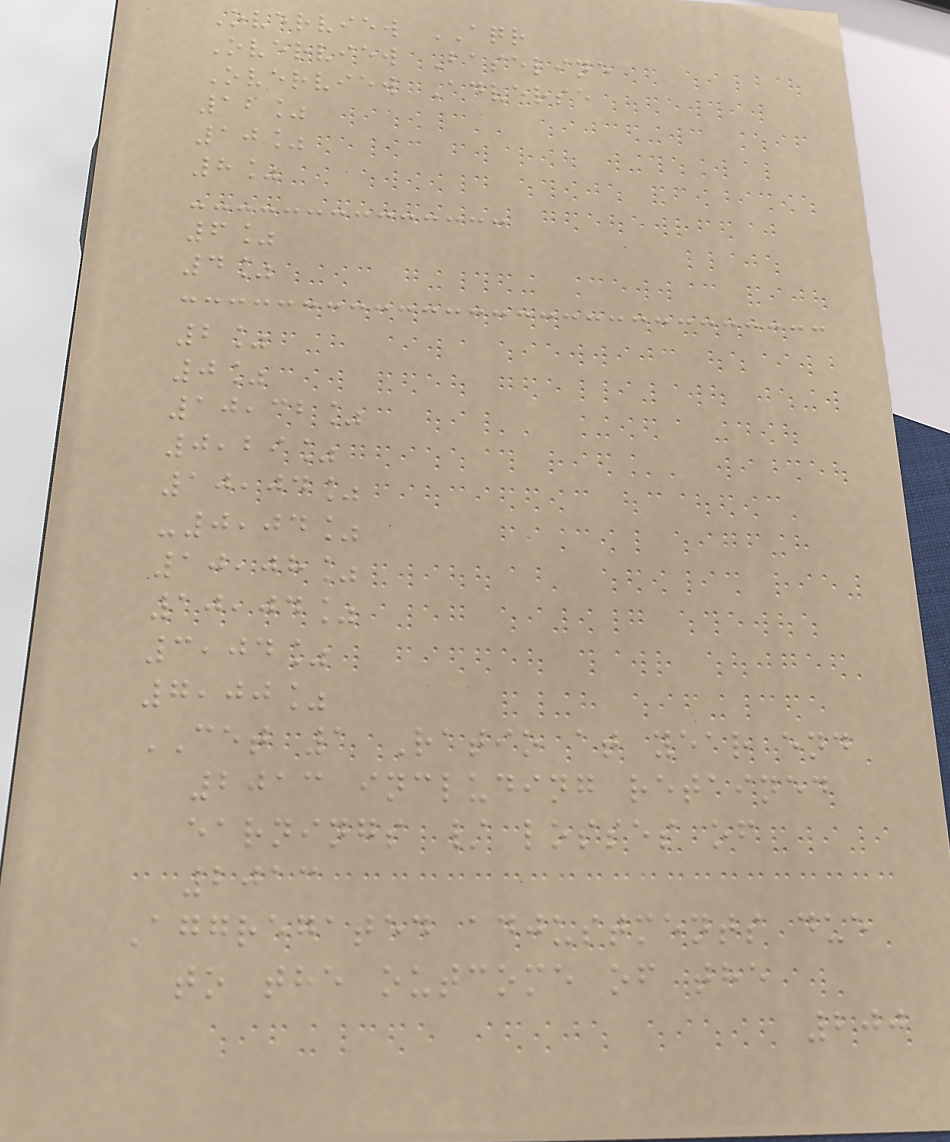Overview AQR
Overview Baseline
Overview Adverse
12%
10%
8%
6%
4%
2%
0%
10,32%
0,29%
10,04%
-0,04%
10,08%
10,04%
3,04%
7,00%
CET 1 Ratio at year end
2013 including retained
earnings / losses of
2013
Aggregated adjustments due
to the outcome of the
200
